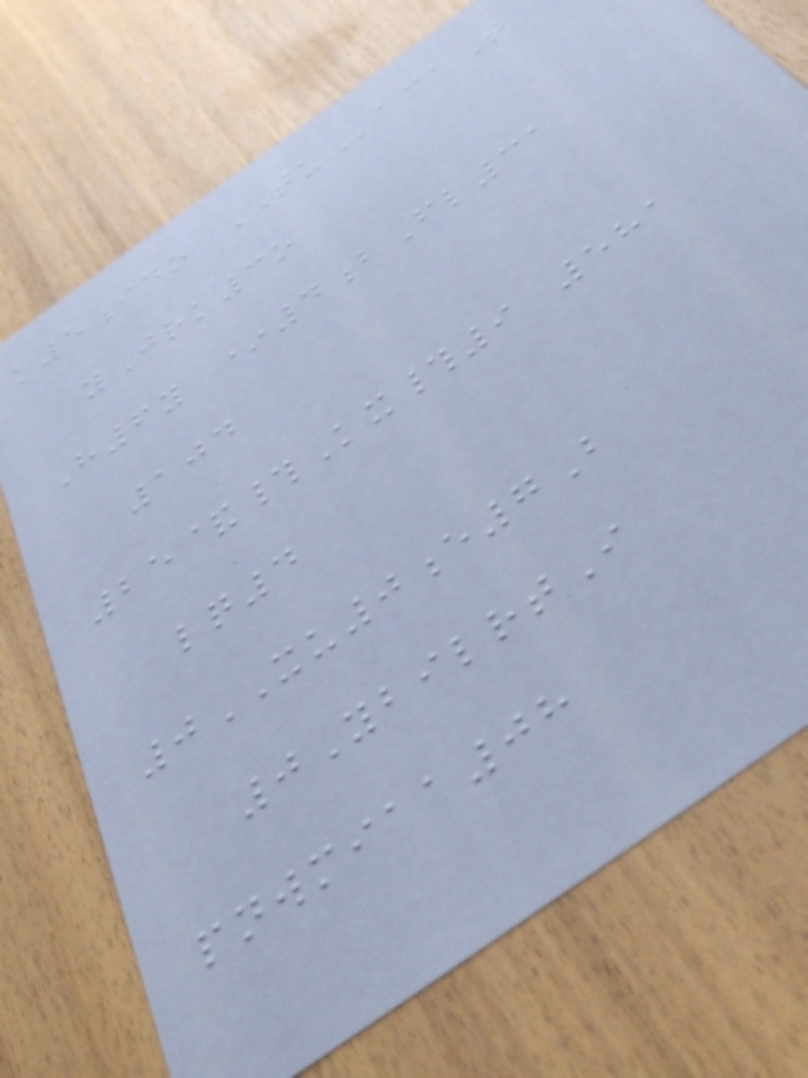k5ido TUacaT
yJrk3o
H6y *4bFl31
104
25&#Kx#9 581
lq4
0XU0e7B
0YbilrtI
pnwmiaa08
